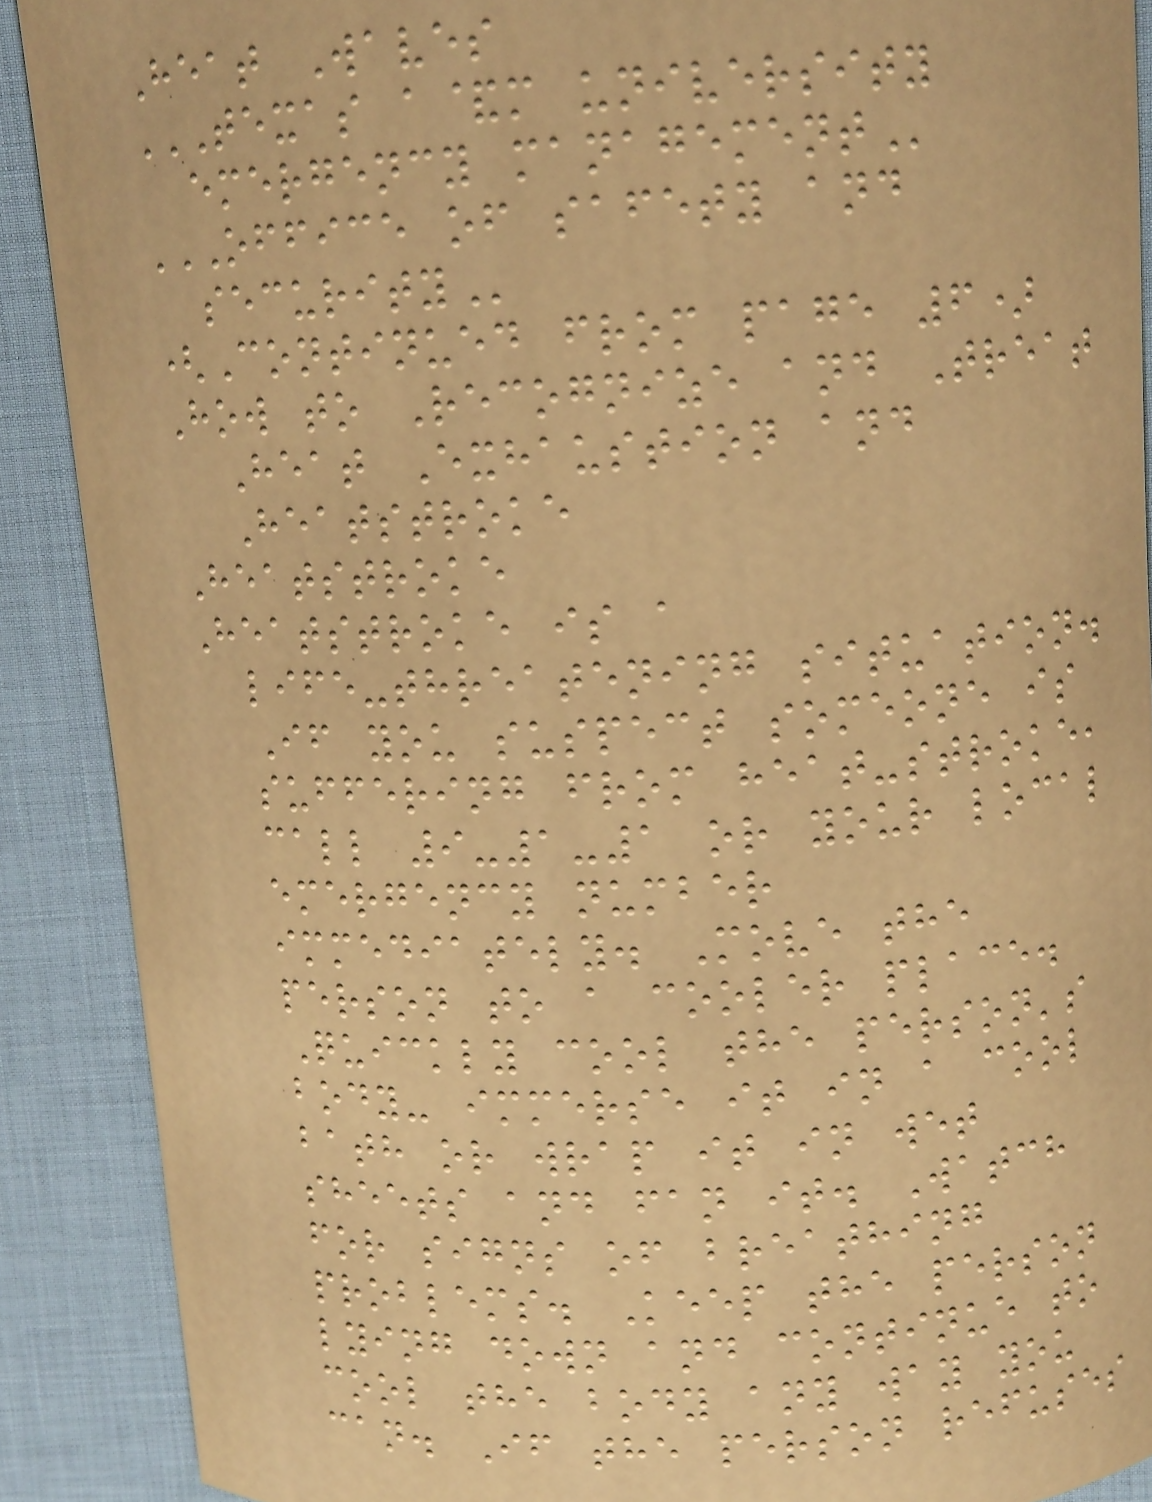Heat Waves
TEXAS A&M UNIVERSITY
EMERGENCY MANAGEMENT
OFFICE OF SAFETY AND
SECURITY
(Continued from page 6)
How to Recognize and Treat
Heat Exhaustion and
Heatstroke
Heatstroke
Heatstroke is a
life-threatening situation.
If you suspect someone is
suffering from heat-stroke,
call 9-1-1 or your local
emergency number
immediately. Move the
person to a cooler place.
Quickly cool the person's
body- immerse it in a cool
bath or wrap it in wet
sheets and fan it. Watch
for signs of breathing
problems. Keep the person
lying down and continue to
cool the body any way you
can. If the person refuses
